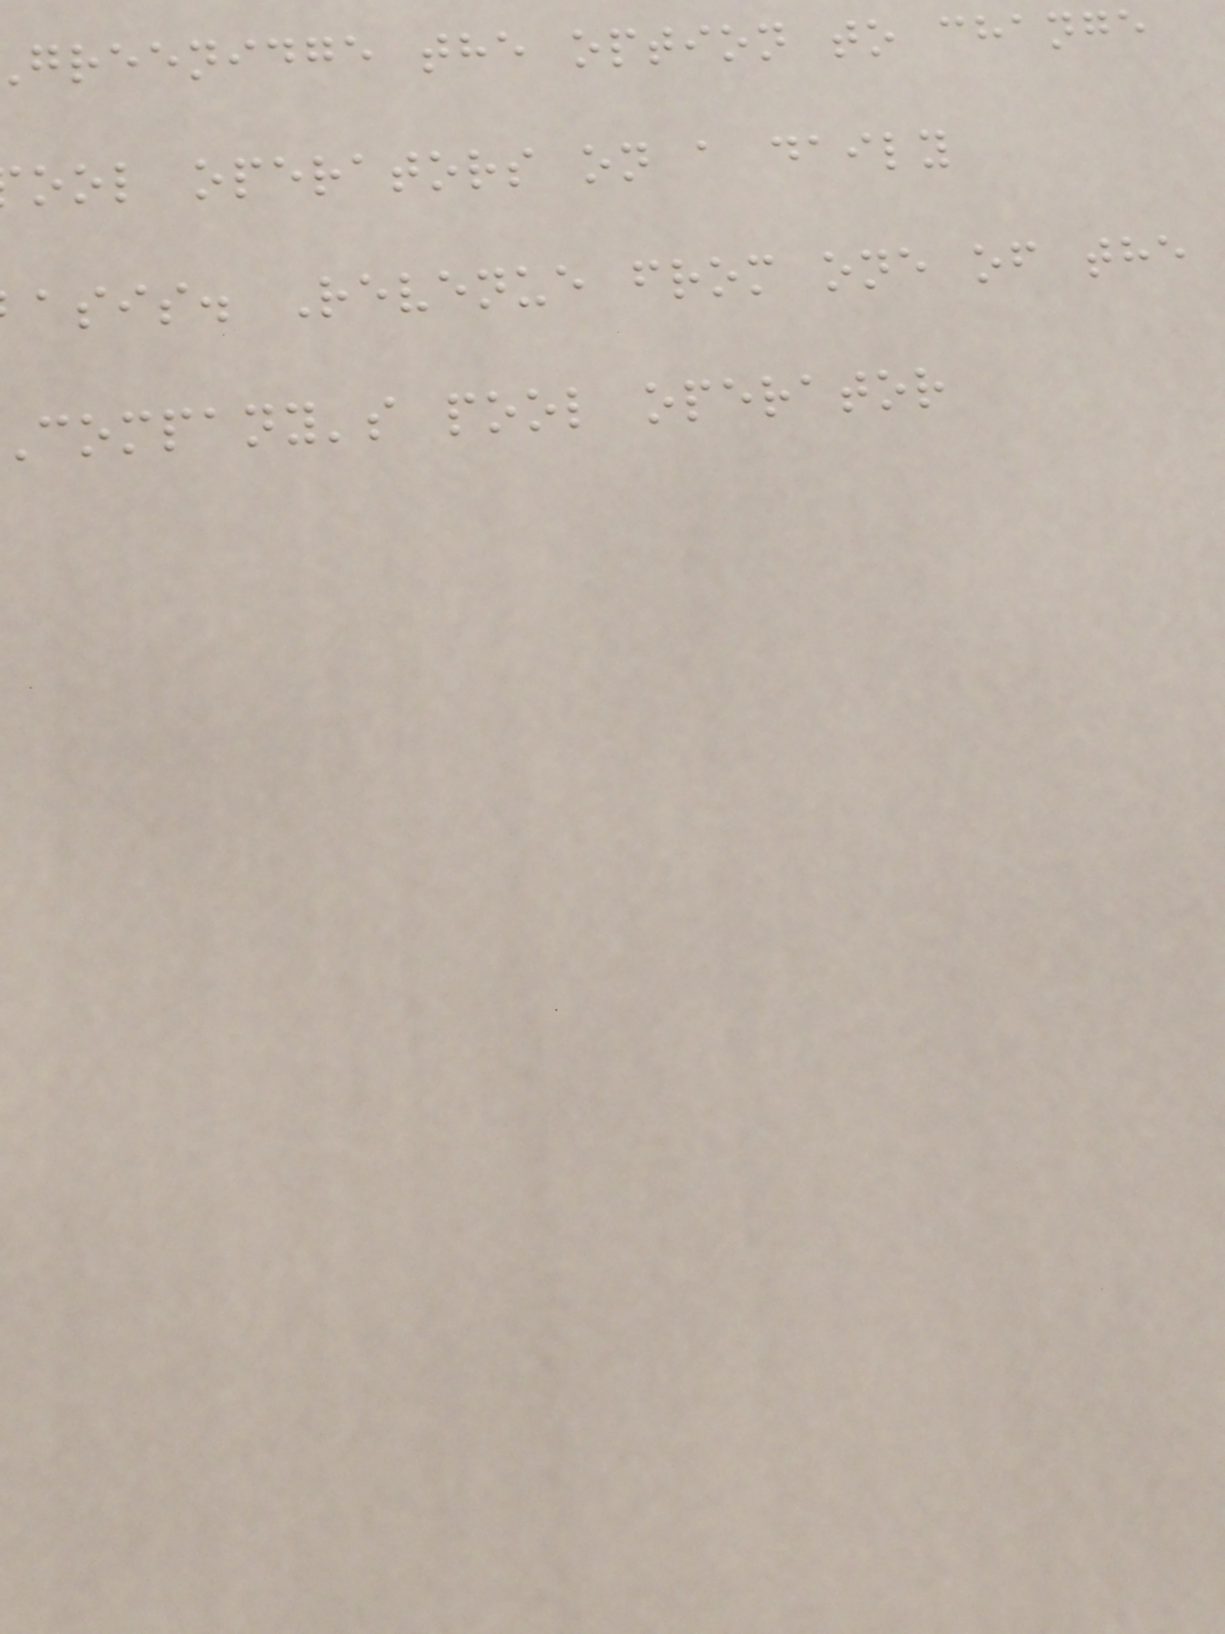greenidge the option to change
ool operators on a daily
asis. Revenue from one of the
company's pool operator
